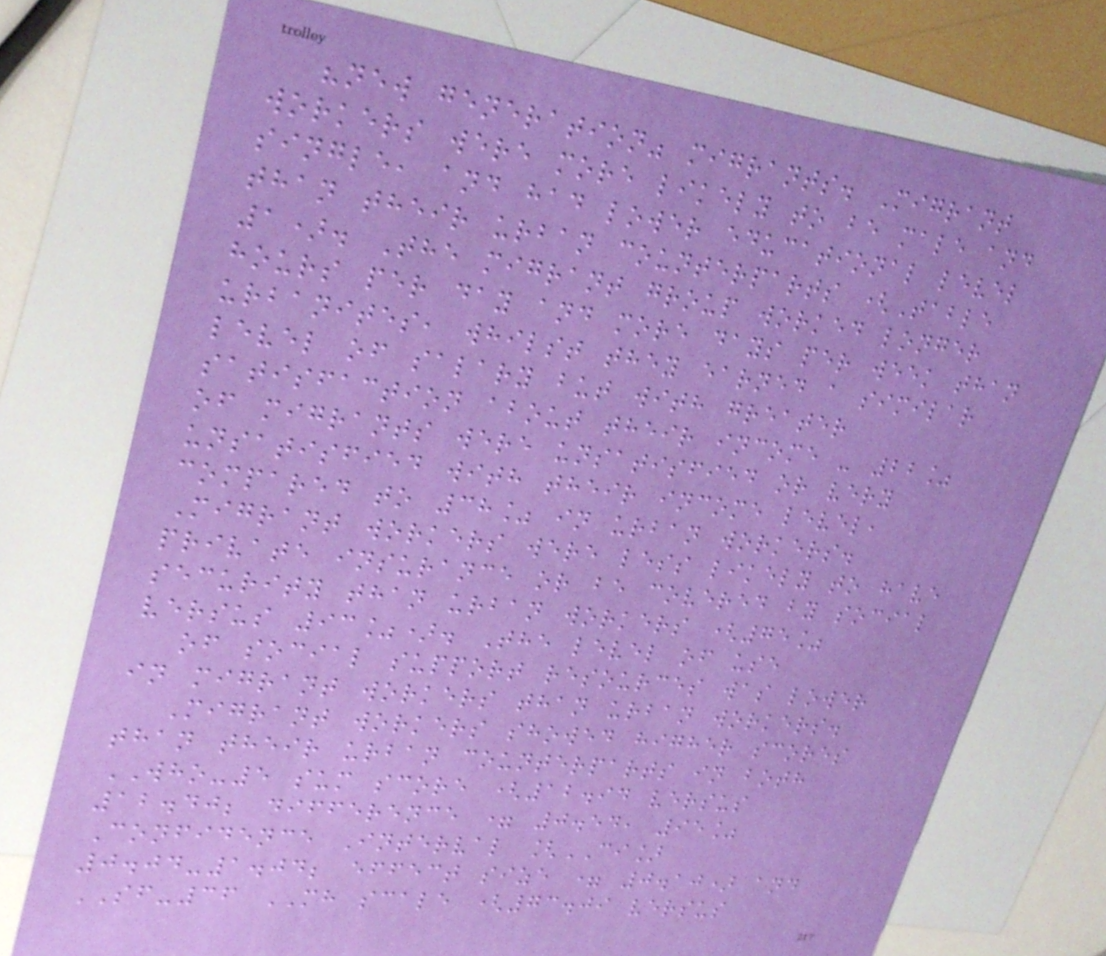"new generation" migrants. Migrant
workers were more likely to be male and
single, and had lower educational level
than their urban counterparts (Table
1). The migrant group worked longer
hours per day and more days per week than
urbanites, whilst they earned a similar
level of salary but with greater
satisfaction about their income - 22%
of migrants were unsatisfied or very
unsatisfied with their income level,
compared to 38% in urban workers.
Migrant workers were less likely to have
private insurance or be covered by social
security than urban workers (75%
versus 93%). The level of use
of social support resources was lower
in migrant workers than urban workers.
Migrant workers showed higher scores
than their urban counterparts in both
WHO-5 sum score (12.94 versus
12.40; difference = 0.54, 95%
Confidence Interval [CI]
0.04-1.04; effect size = 0.10) and
SF-36 MH scale (73.09 versus
